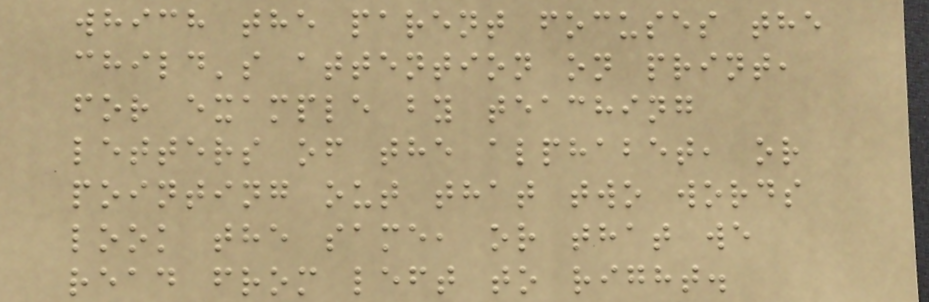which the parent focuses the
child's attention on print,
for example by teaching
letters of the alphabet, or
pointing out that two words
look the same, or that we
read from left to right.
